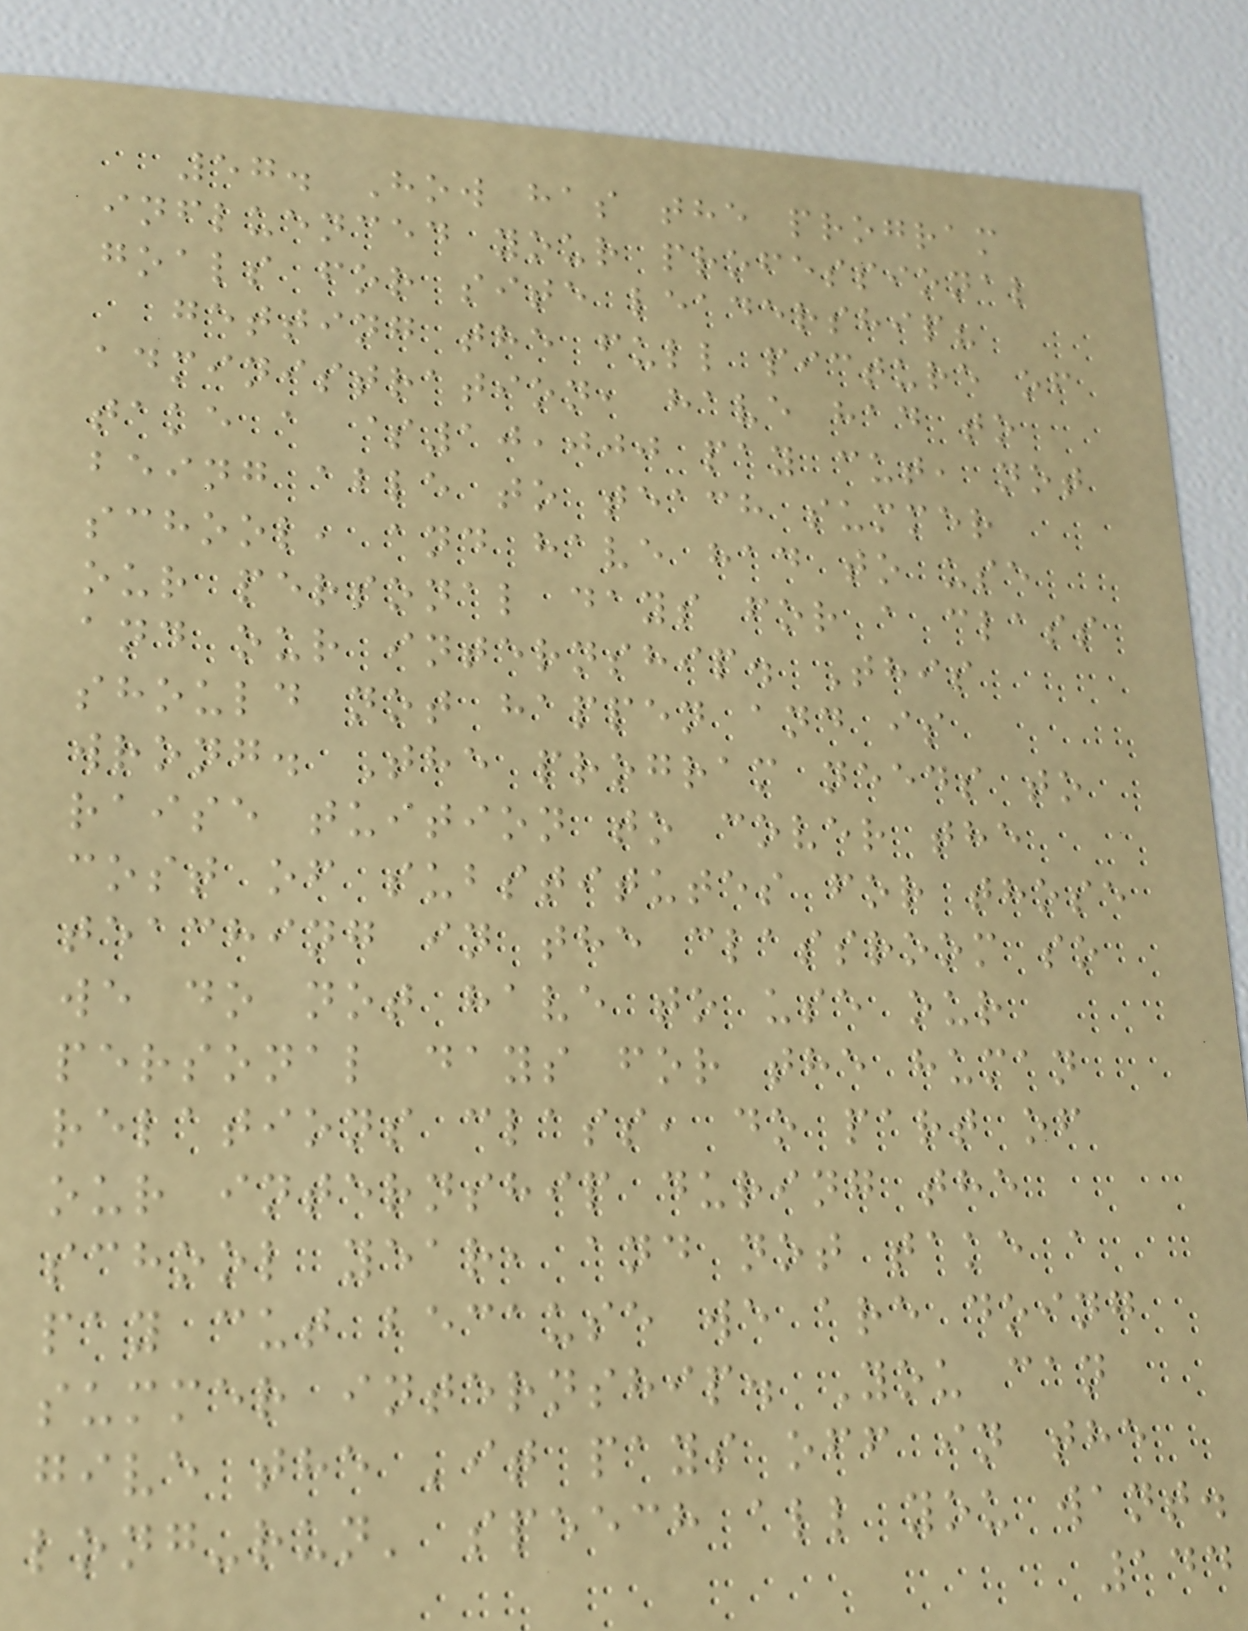57. How has the program
influenced your professional
goals for site leadership?
getting the full picture of
administration, have had to
take a $10,000 pay cut, not
being able to teach summer
school, and have had to use
our personal days for a class
and our internship. This
should not happen and is
wrong. The program needs to
raise tuition to cover the
cost of substitutes for those
teaching in the classroom so
we do not have to use our
personal days for the human
relations class, do part of
our internship during the
school year, and not take a
pay cut because we are doing
summer internship. You can
give the 'it pays off in the
long-run' speech all you want.
144
